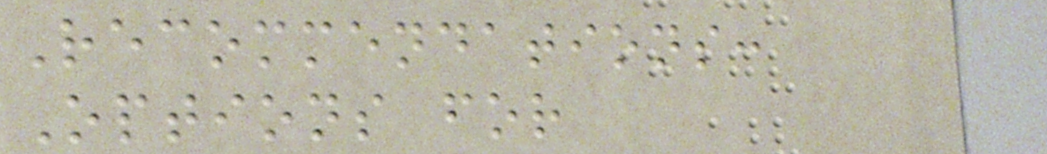Recommendations:
Options for
